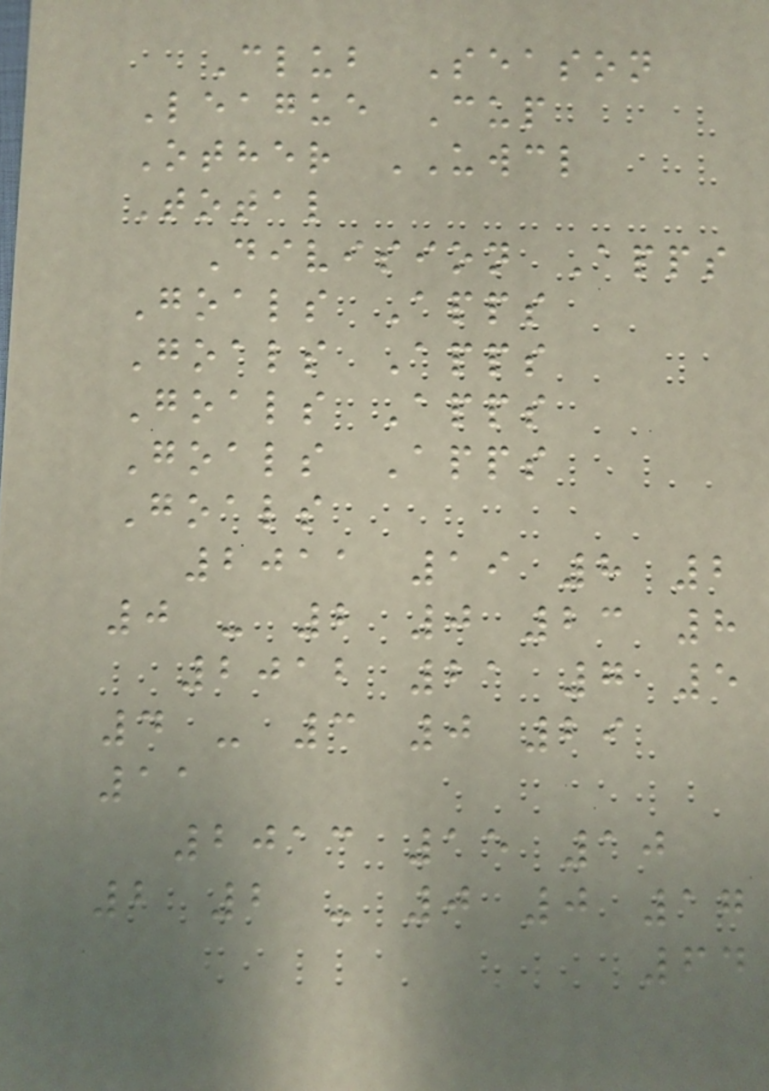Club Season
League Cup
Other UWCL
Total
Division Apps
Goals Apps
Goals Apps
Goals Apps
Goals Apps
Goals
2011 19 8 2
0 - 2 0 23 8
2012 21 7 5
4 - 3 0 29
11
2013 15 10
2 2 - 0 0 17
64
